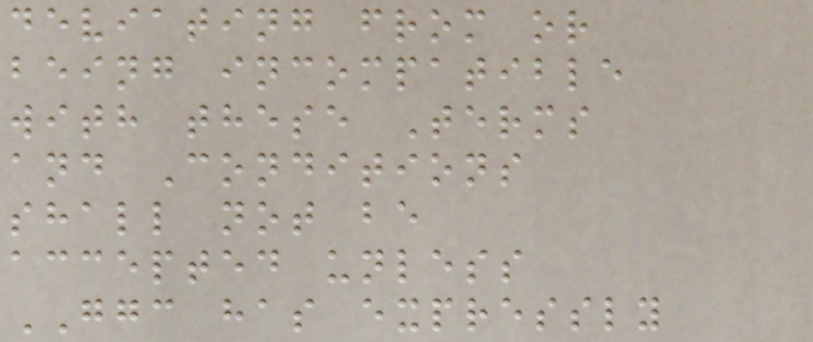deviating from or
being incompatible
with these Terms
and Conditions
shall not be
accepted unless
GGC has expressly
